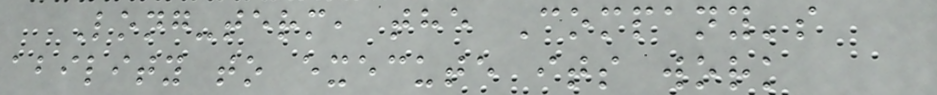Long-term, the Company's
ability to execute its work
